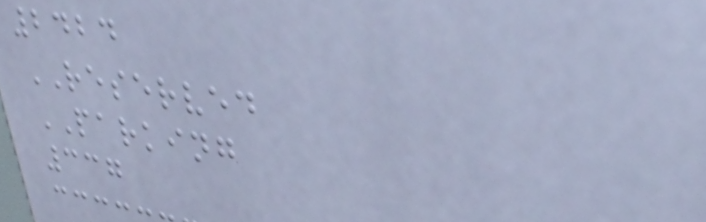2424
RESERVED
PARKING
337
